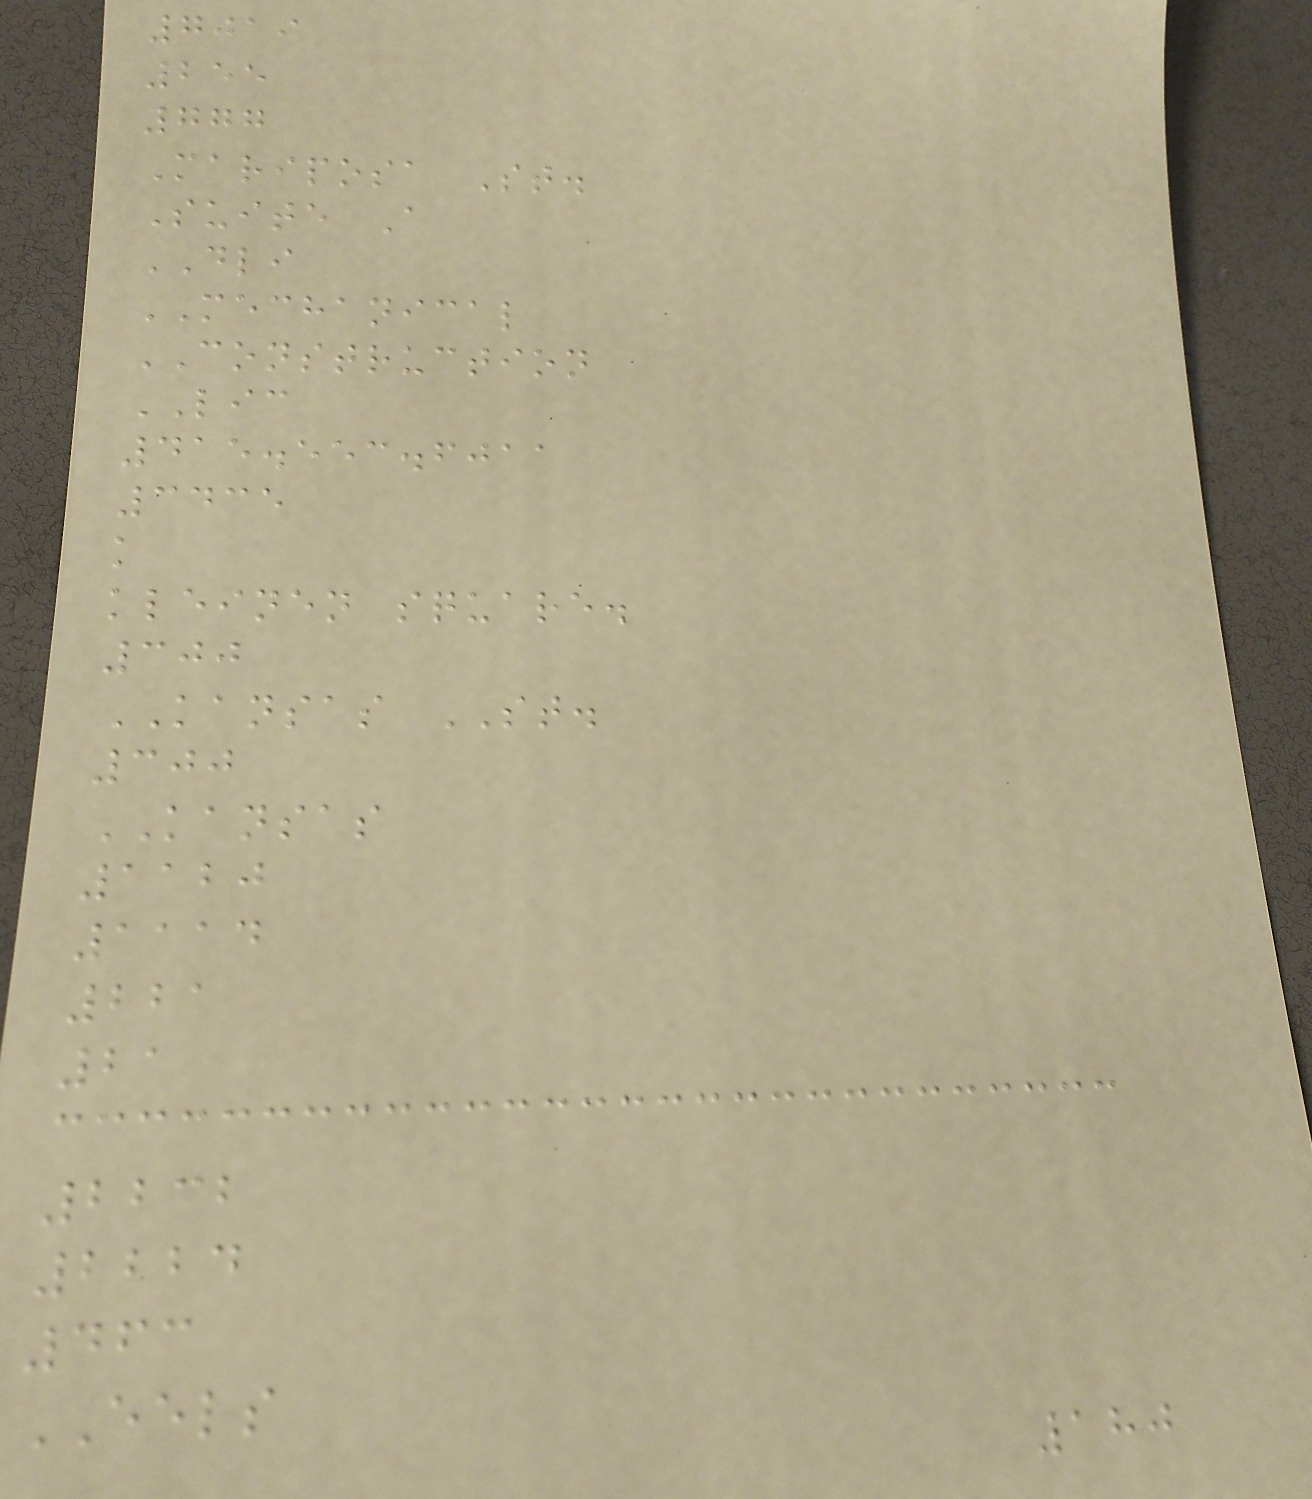7019
255
777
Mariposa St.
Suite A
DLI
MECHANICAL
CONSTRUCTION
LIC
415.553.6011
3435
k
kleinen square.
300
KANSAS ST.
300
KANSAS
1120
1114
221
21
2232
2224
463
EELS
180
